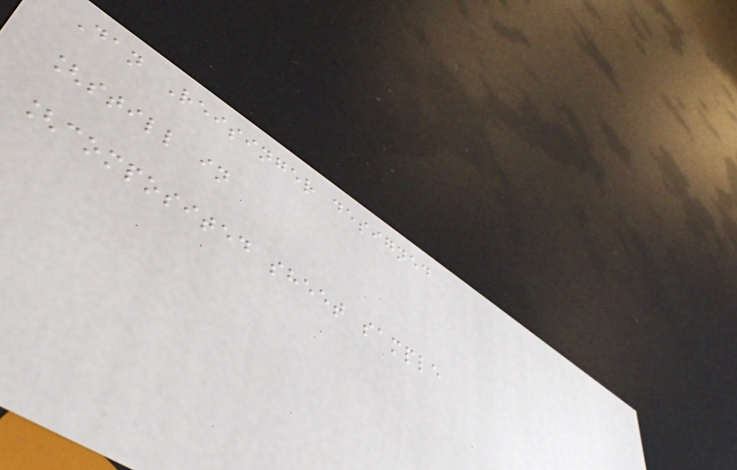Dan Reisinger designed
[still in
[composited sheet sample
